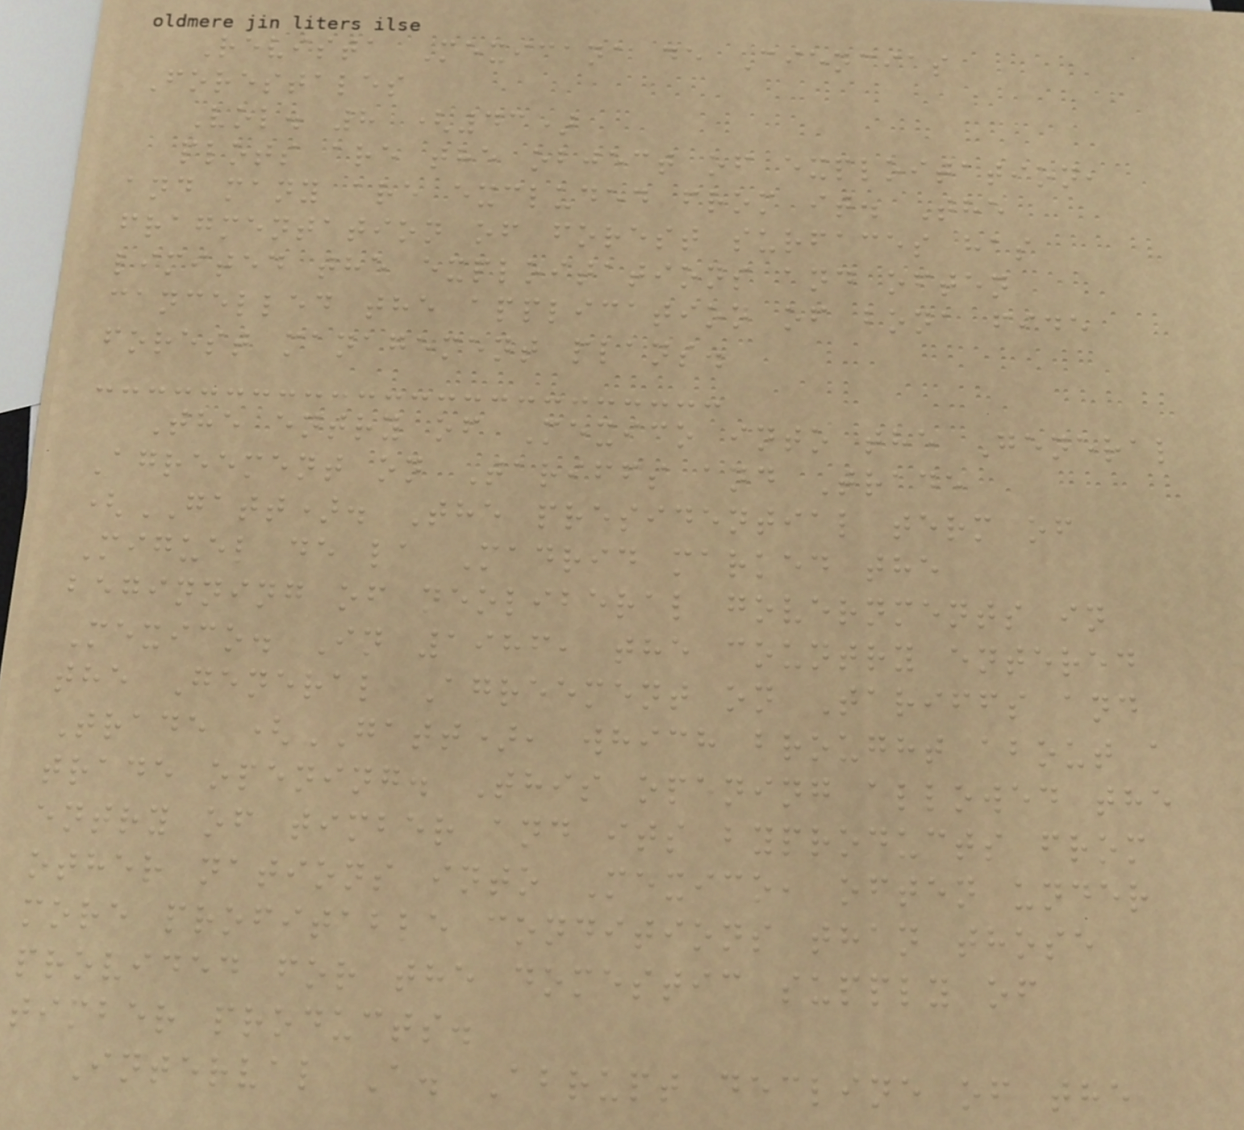Revista Mexicana de Ciencias
Forestales
Vol. 8 (43)
plots are the object of exploitation,
and many are excluded from it. The
fragmentation of forest surfaces has
limited the exploitations and often
cancelled the application of bona fide
forest management plans.
The entry of Mexico into the General
Agreement on Tariffs and Trade
(GATT). The presidential term of
Miguel de la Madrid marked the
beginning of neoliberal governments in
Mexico. In 1986, the country entered
the General Agreement on Tariffs and
Trade (GATT), which brought about a
trade opening. This opening allowed the
entry of timber and its byproducts from
other nations into Mexico, often under
more profitable conditions than those
provided for the domestic supply of
timber products.
Interval A. Abrupt decline of the
